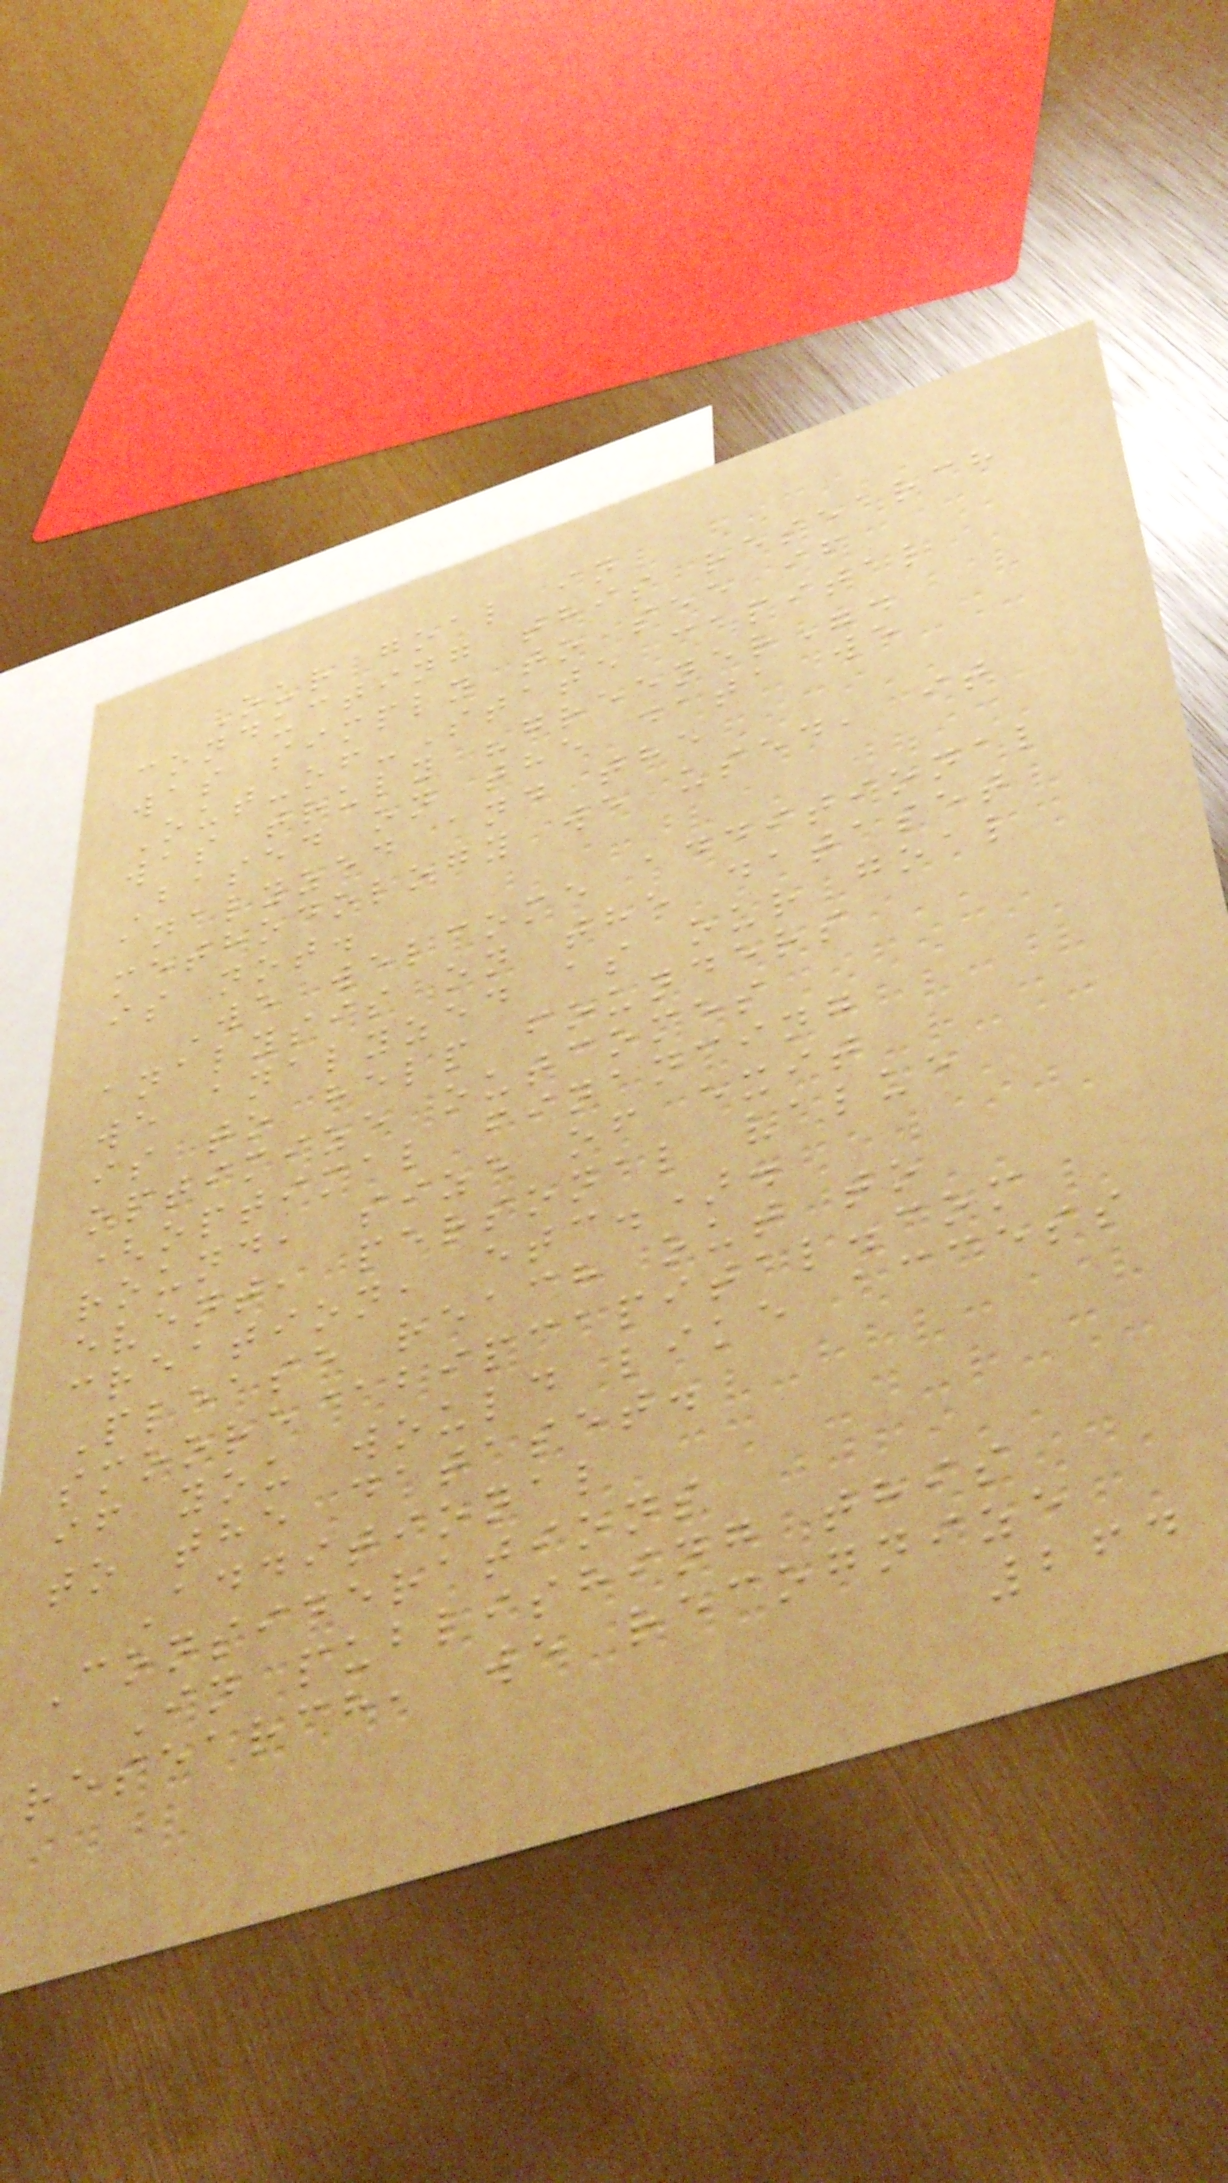Our goal in
conducting this research
was simply to see if
Out-of-State capital
was truly "greener".
Based on the data we
analyzed and the
methodology we used, it
is not.
We welcome additional
analysis on the dataset
we analyzed as our goal
is to help founders
optimize outcomes
(optimal financing
round, size of exit
event, personal value
creation, etc.).
Please reach out to
smoore@bipcapital.com
if you would like access
to the dataset.
Additional
Considerations
In publishing this
research, we recognize
264
